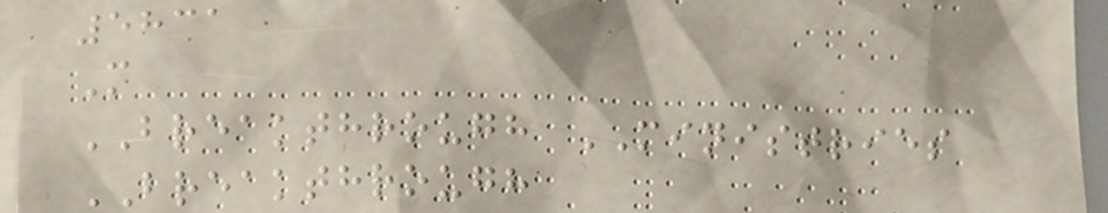5831
M
BREAKTHROUGH MINISTRIES
BREAKTHROUGH
